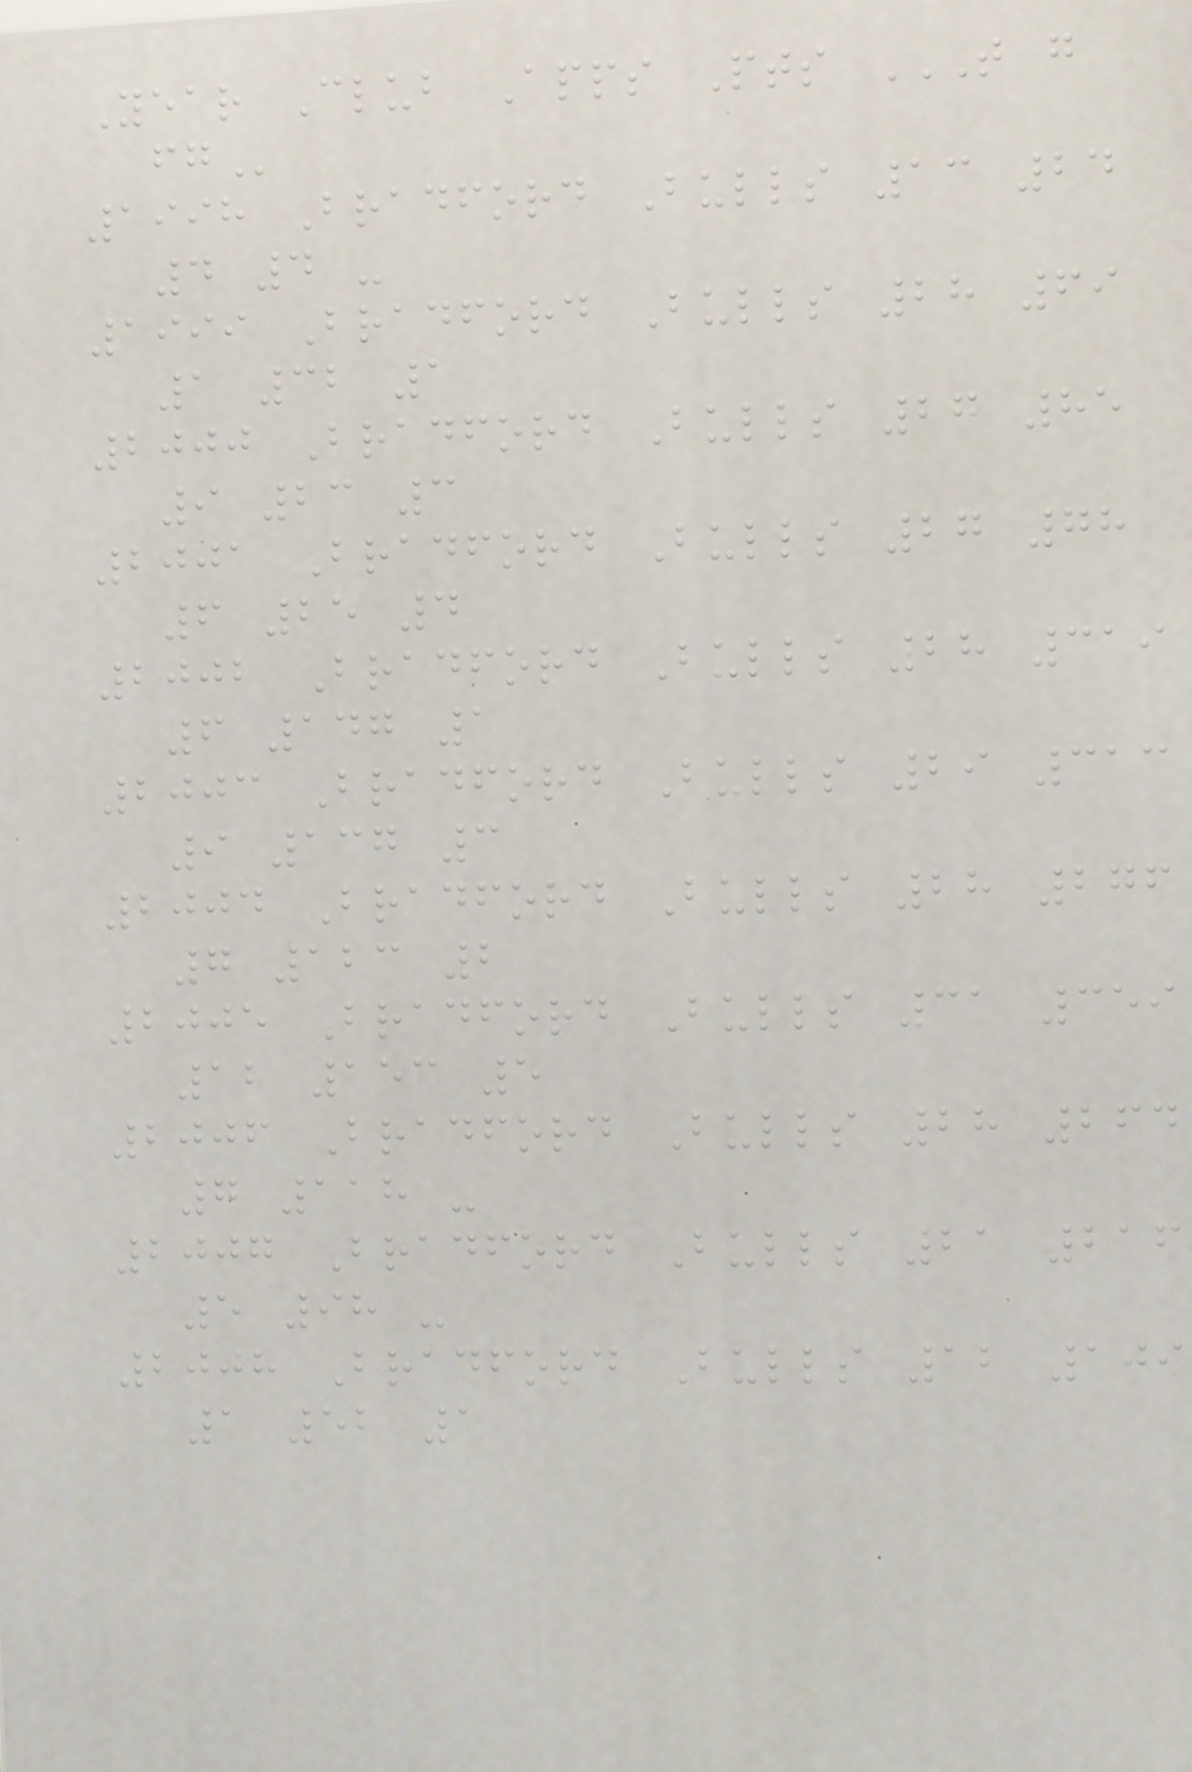Year Club Apps Pts T G
FG
1998 Bradford Bulls 13 24
4 4 -
1999 Bradford Bulls 28 69
1 32 1
2000 Bradford Bulls 27 85
9 23 3
2001 Bradford Bulls 27 78
6 25 4
2002 Bradford Bulls 28 319
6 147 1
2003 Bradford Bulls 29 313
9 137 3
2004 Bradford Bulls 28 276
7 123 2
2005 Bradford Bulls 31 359
12 153 5
2006 Bradford Bulls 28 264
7 118 -
2007 Bradford Bulls 21 216
5 98 -
2008 Bradford Bulls 12 109
1 52 1
